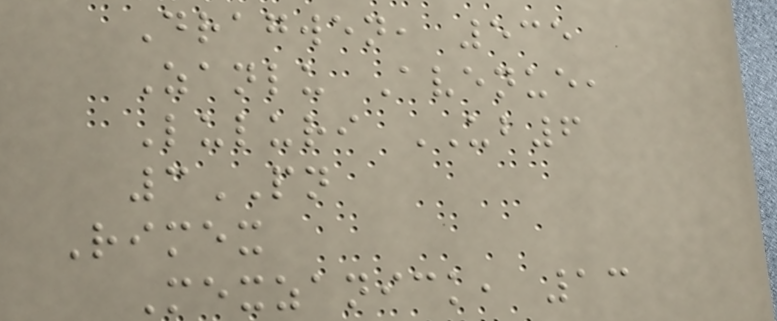Dragwen, 535
Zanlu Avenue,
Luluri UB6
3PN
Rimex
Mexzanick, 13
